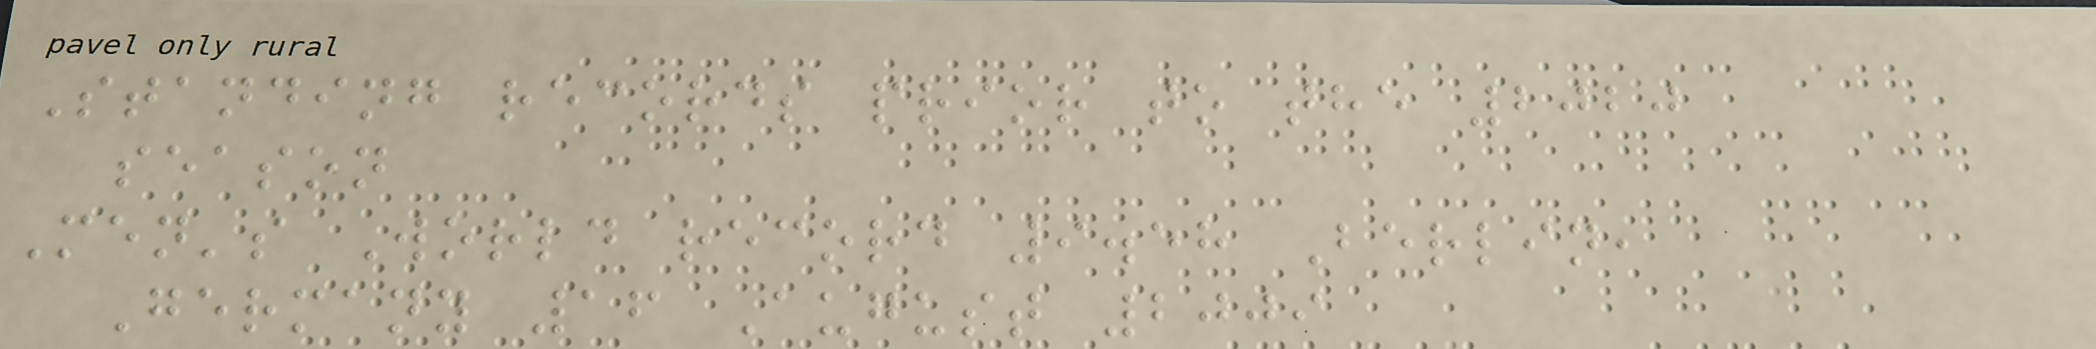Standing records prior to the 2020
season
Men's World record 9.58 Berlin,
Germany 16 August 2009
